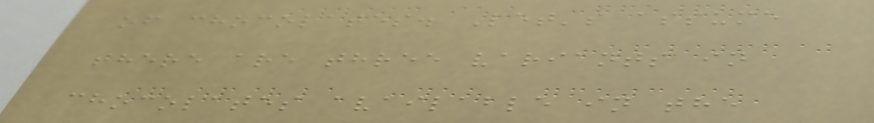of chocolates. Let's assume
there are three variants in
chocolates available in the
